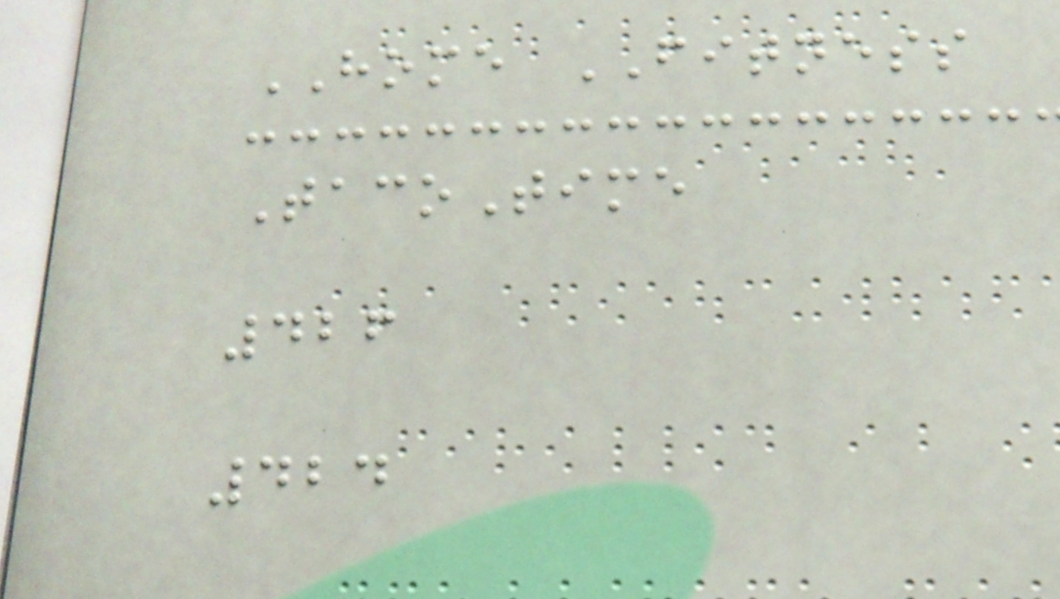HOME FITNESS
TacoTime
426
424
